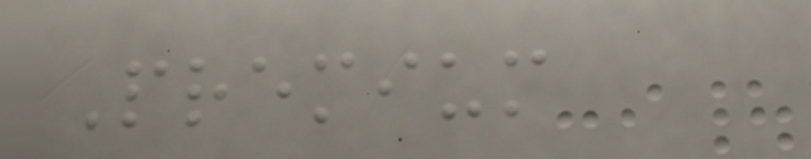Premium
